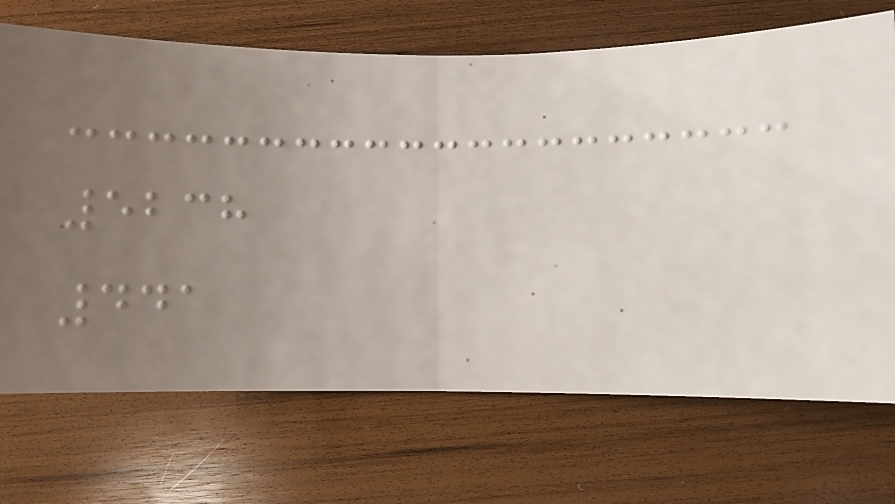5238
441
